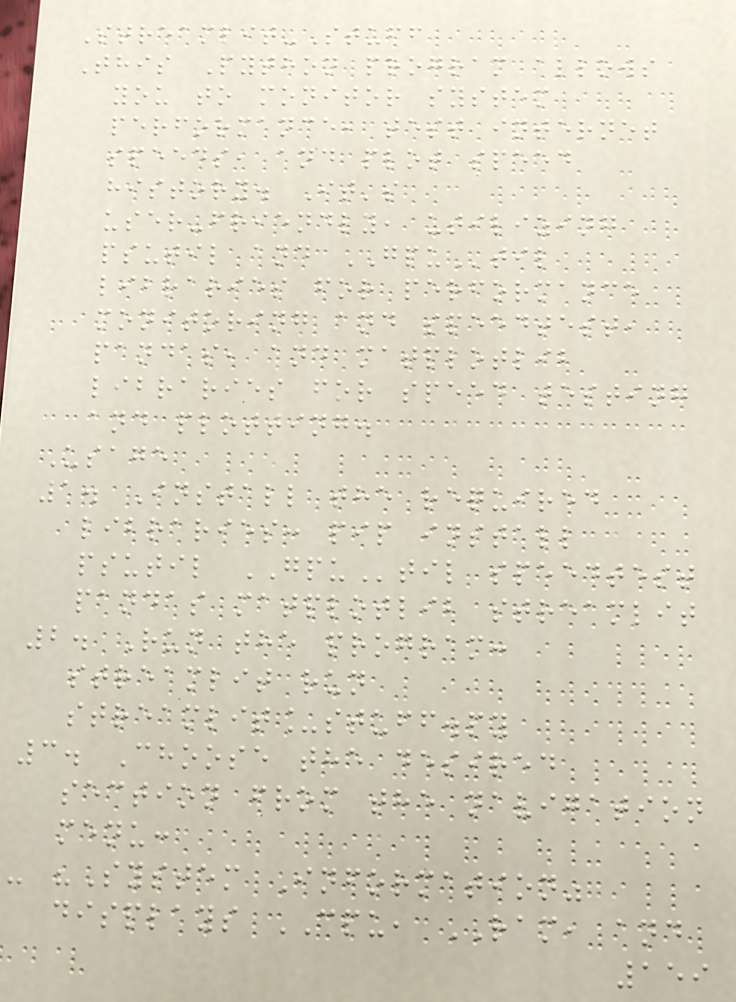Streamlit-Stuff
This Python program allows
you to monitor system
performance, test internet
speeds, and plot speed
history. It's
user-friendly, utilizing
psutil and GPUtil
libraries for performance
monitoring and speedtest,
pandas, and matplotlib
libraries for speed testing
and plotting.
Usage
1. Install the required
libraries: pip install
psutil GPUtil speedtest
pandas matplotlib streamlit
2. Run the program:
streamlit run
streamlit_stuff.py
3. Choose the desired
section from the navigation
menu:
- "System Information"
displays CPU, RAM, and
159
